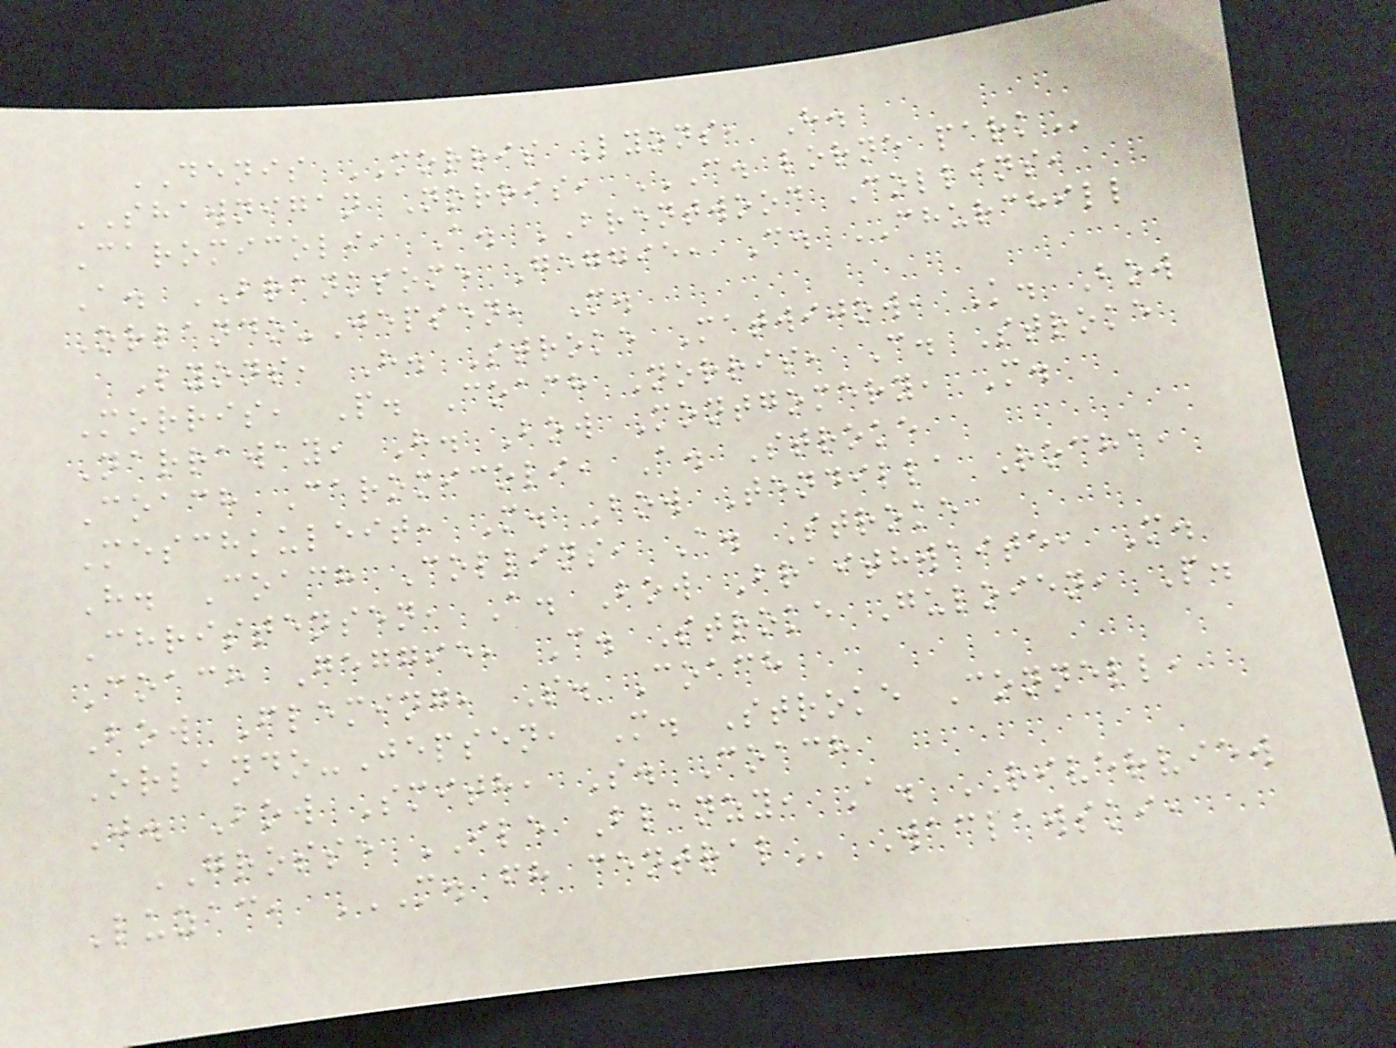DENIS MORRIS Lyons, H.
SHAWNIGAN Norris, C. LORNE PARK
Caromicoli, A. BRENTWOOD Collins,
A. BRANKSOME Geggie, C. CHURCHILL
Orlando-Jepsen, M.
Lyons, H. Stroke Matwijow, K. Bow
Morris, P. Coach Norris, C. Stroke
Narraway, H. Bow Montgomery, M.
Coach Caromicoli, A. Stroke
Meschkuleit, M. Bow Tendilla Rocha,
H. Coach Collins, A. Stroke
Christensen, A. Bow Braithwaite, M.
Coach Geggie, C. Stroke Guloien, P.
Bow Fleming, S. Coach
Orlando-Jepsen, M. Stroke Connell,
J. Bow Smith, S. Coach
GROSSE ILE Blanzy, A. RIVERVIEW
Luzac, M. FH CENTRAL Waclawski,
